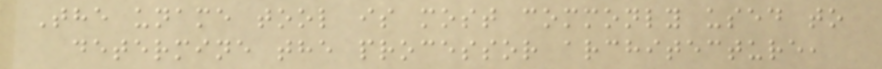The uname tool is most commonly used to
determine the processor architecture,
